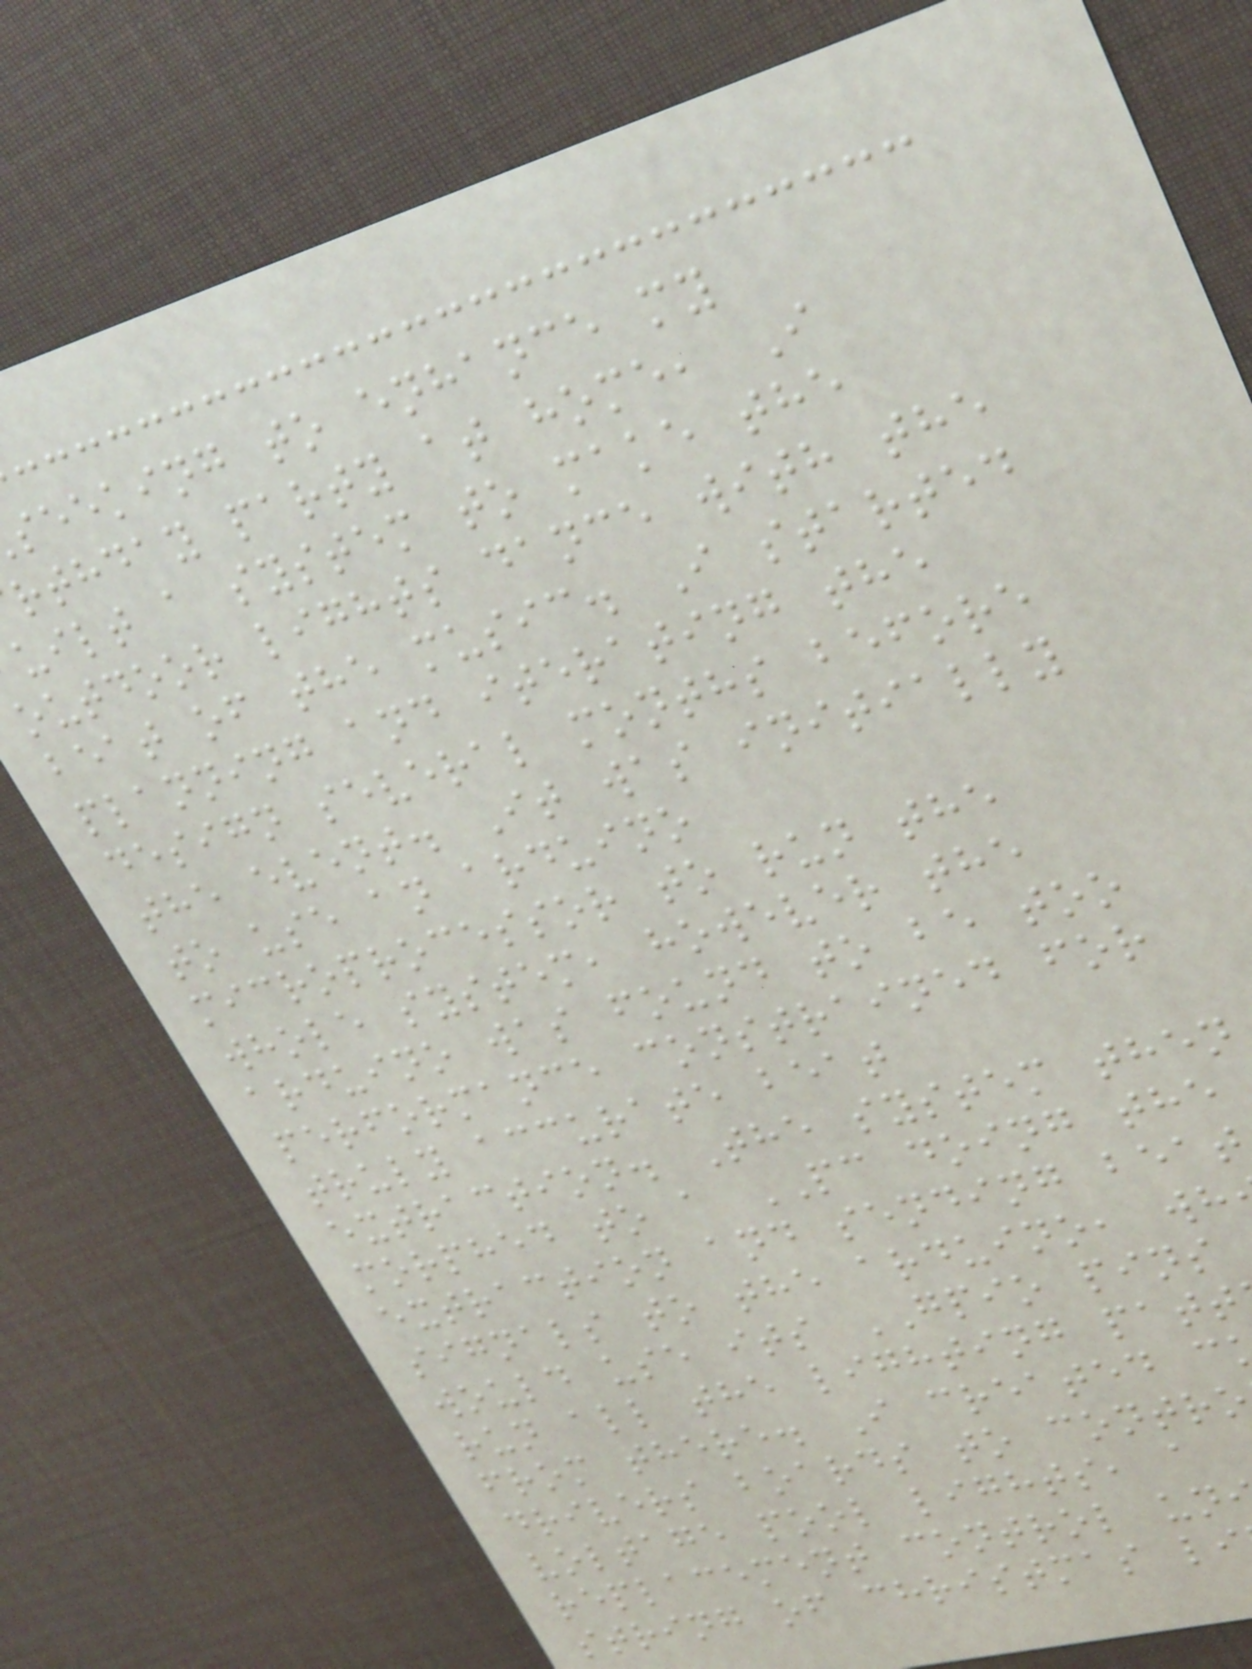seeking to enhance my
rthday party at home, I
uilt a system to make the
outdoor lights dance with the
beat of the music. I started
planning and iterating the
design several months before
the event. It was initially
to use an arduino
microprocessor to run the
whole system, however the
arduino was found to be too
performance constrained for
truly accurate beat
extraction. The system then
morphed to a PC doing the
extraction and sending beat
signals to the arduino, wh
would use its GPIO pins
run all the lighting patt
from there. I created c
drivers boards to contro
voltage pool lights, a
replacement control un
string of christmas li
